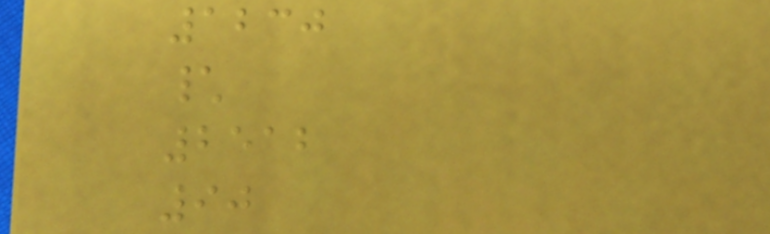1230
\
2512
90
